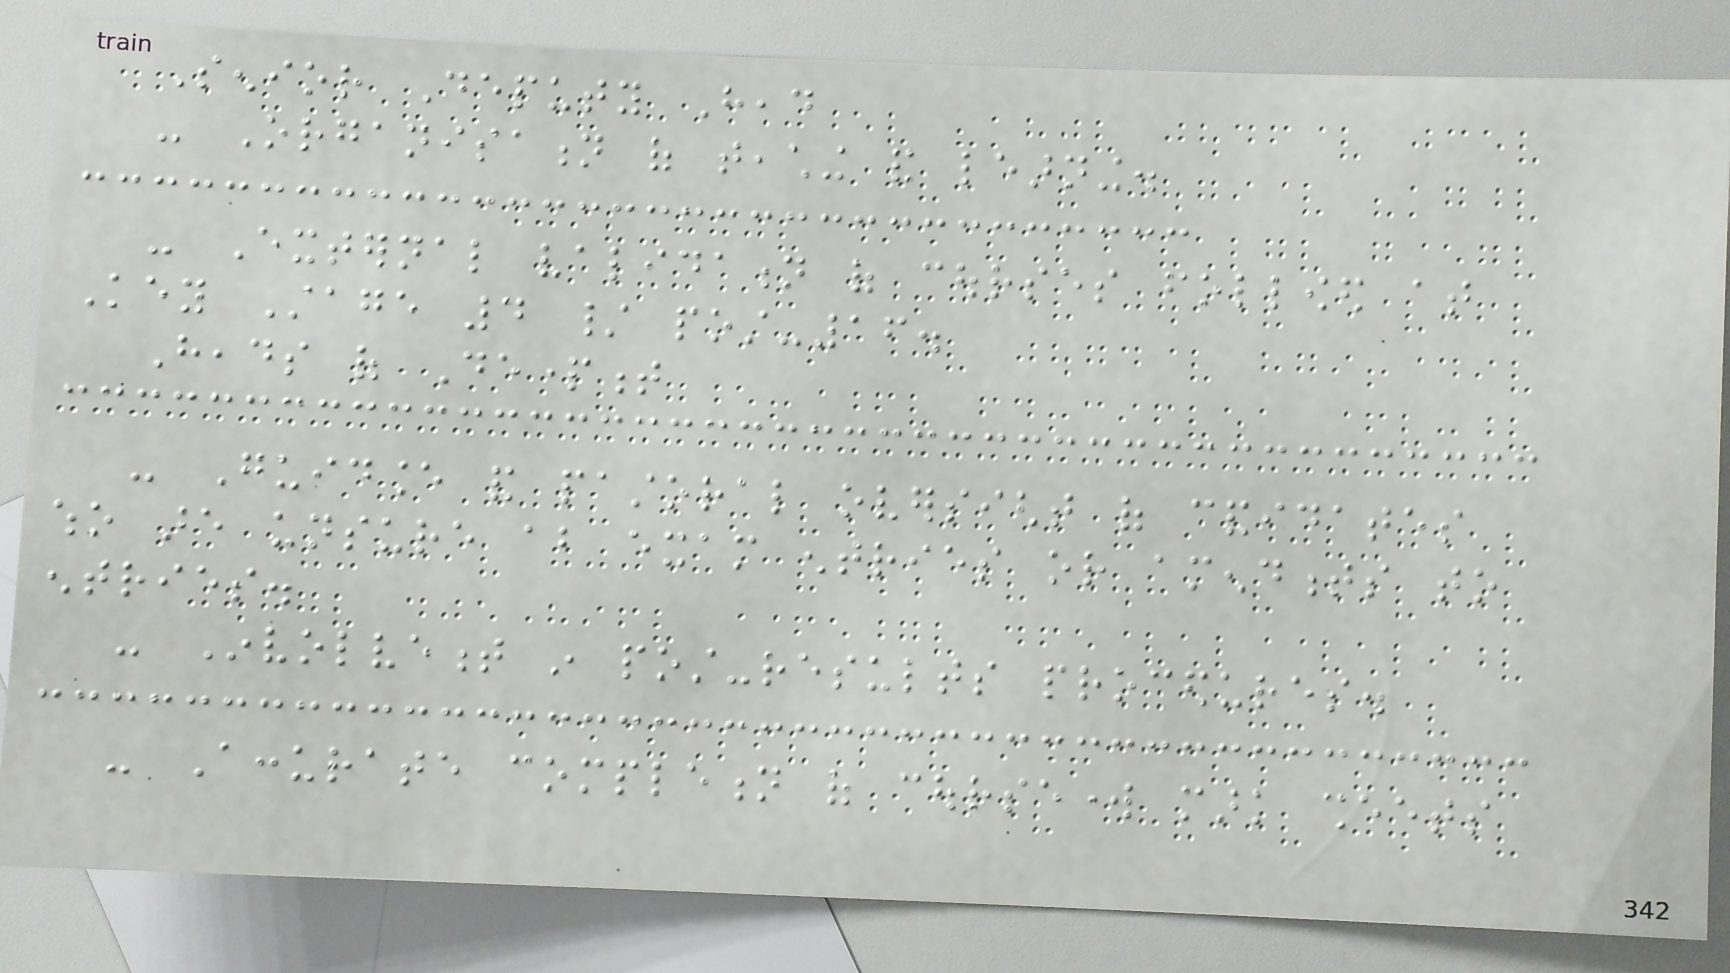Senior Deputy Head
- Organisation of teaching and learning.
- External validation of courses followed at
Key Stage 4 / post-16.
Heads of Department
- Guidance and pastoral oversight of candidates
who are unsure about exam entries or amendments to
entries.
- Involvement in post-results procedures.
- Accurate completion of coursework mark sheets
